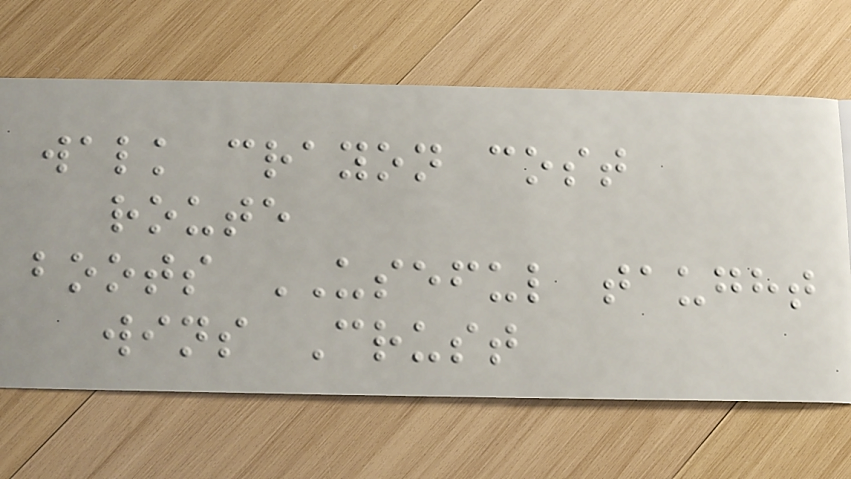walk crayon cost
route
boots USEFUL taught
wins Crust
